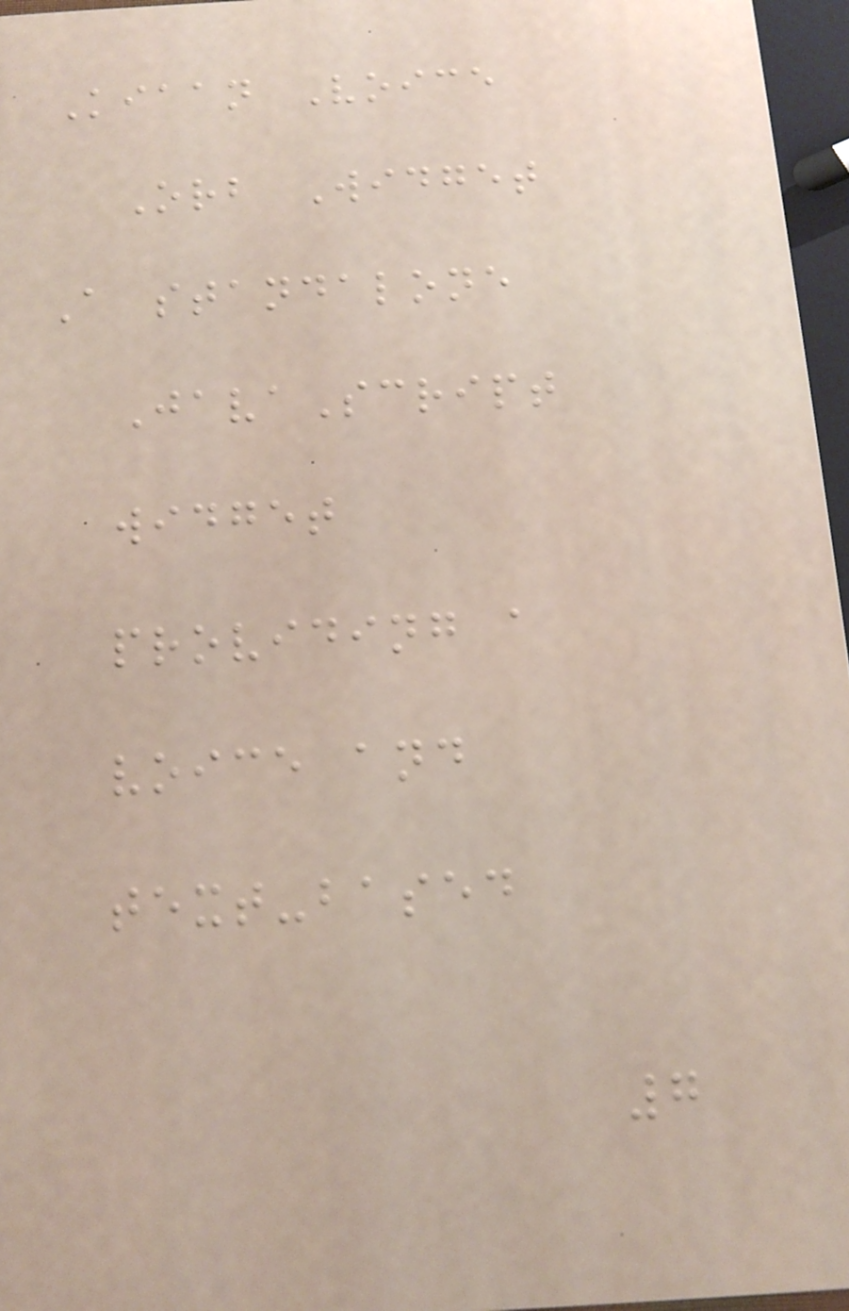Kiaan Voice
Orb Widget
A standalone
JavaScript
widget
providing a
voice and
text-based
7
